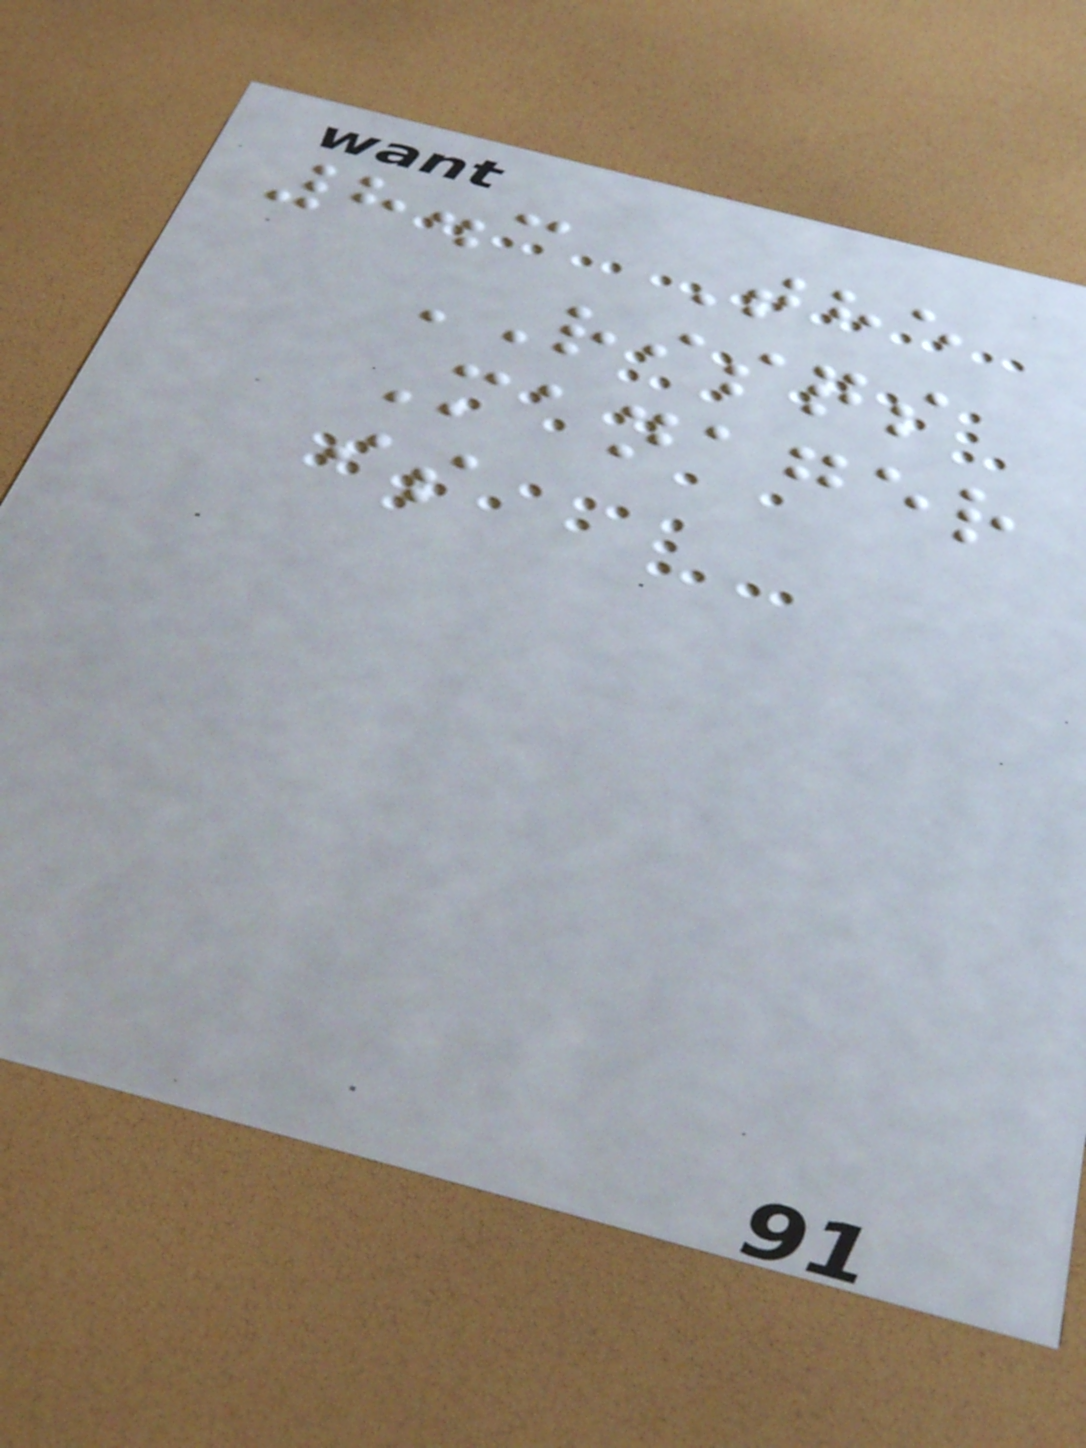8.3 The
RISQS
Manager
is
